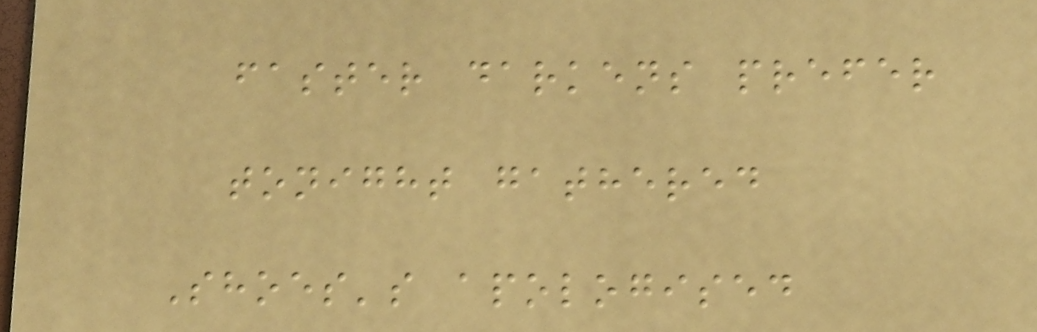faster darkens prefer
tonight gathered
Shoes's apologised
